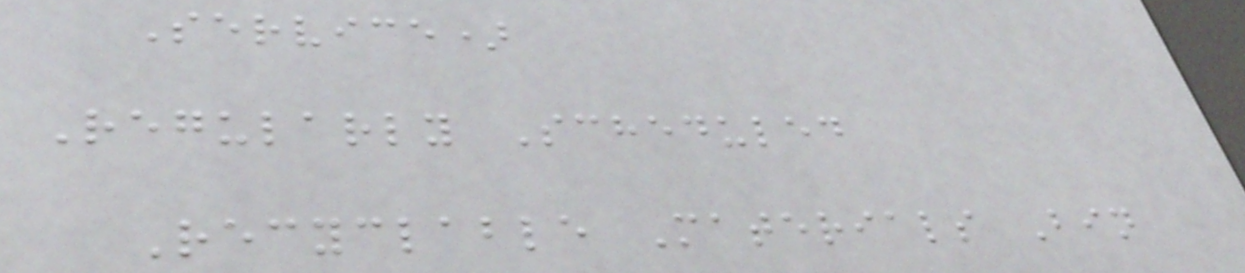Service)
Regularly Scheduled
Recyclable Materials Bin
